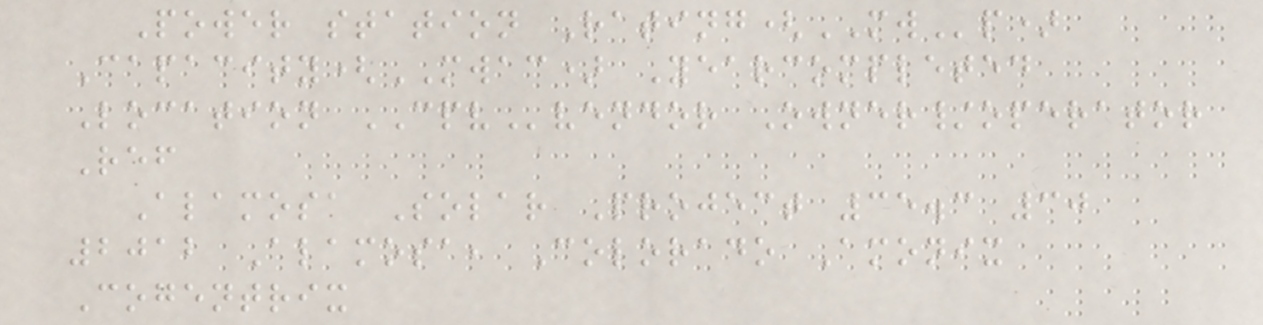Power station Rating(MWp)
Capacity(MWAC) Yearcompleted
Location CPVvendor Owner/operator
Ref
Alamosa Solar Project 35.3 30
2012 Alamosa, Colorado Amonix
Cogentrix
